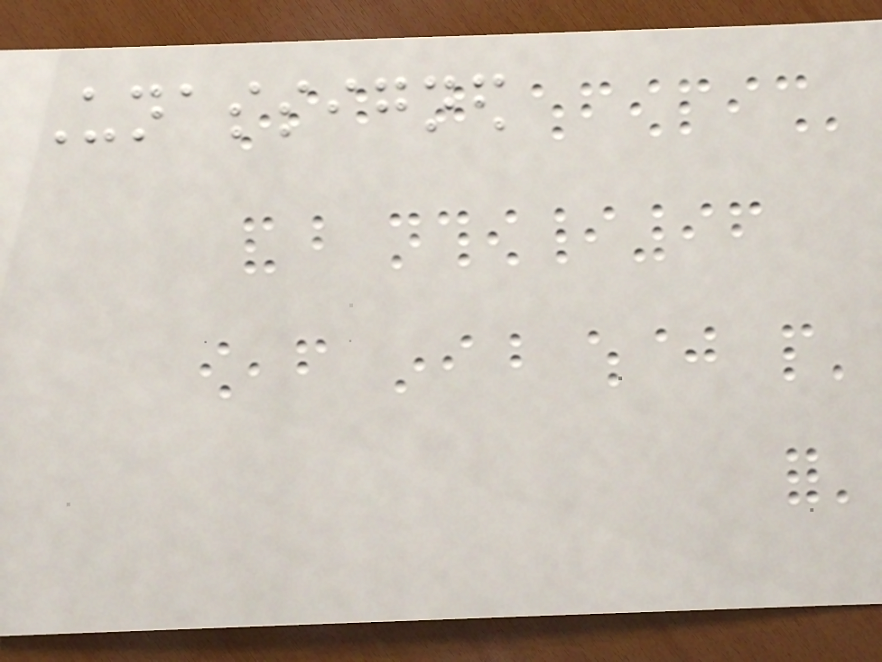Unassigned
